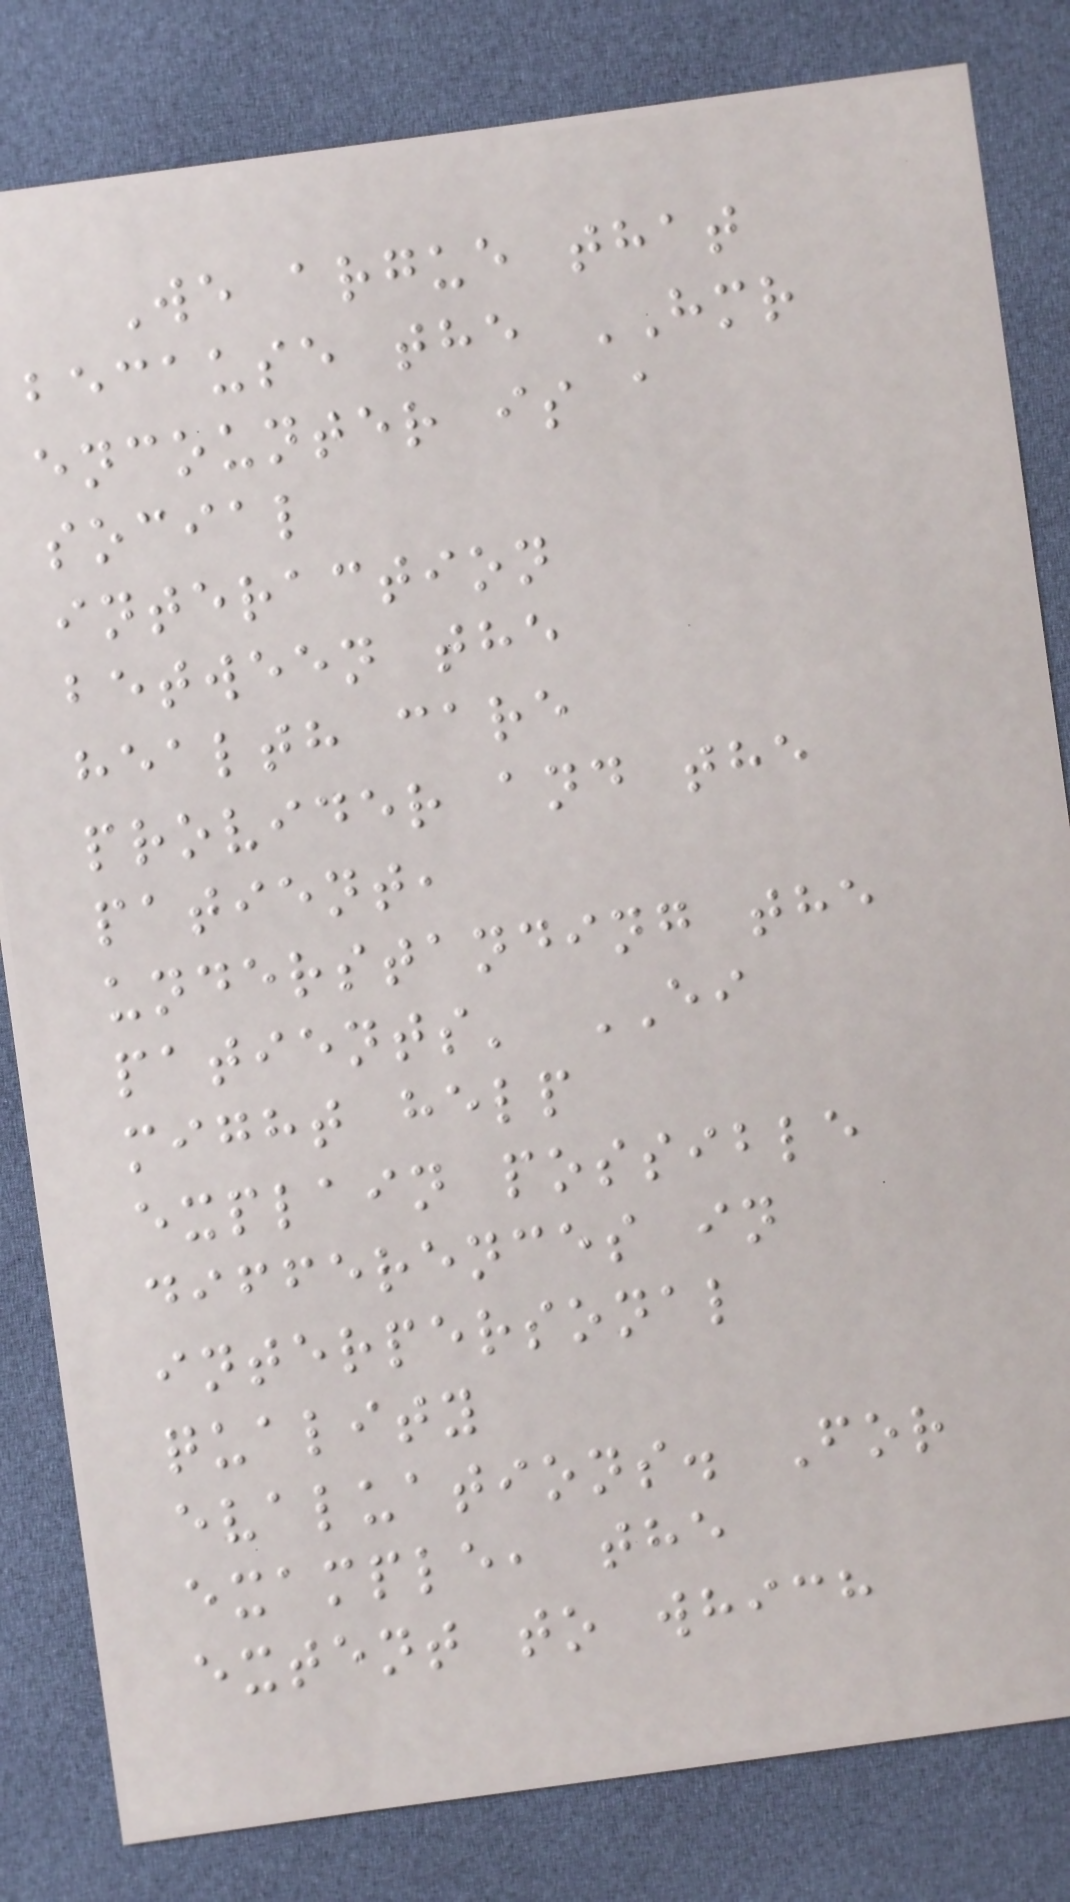We argue that
because the HMR
encounter is a
social
interaction
between the
health care
provider and the
patient,
understanding the
patients' EI
might help
explain possible
differences in
interpersonal
quality
evaluations. For
example, the
extent to which
